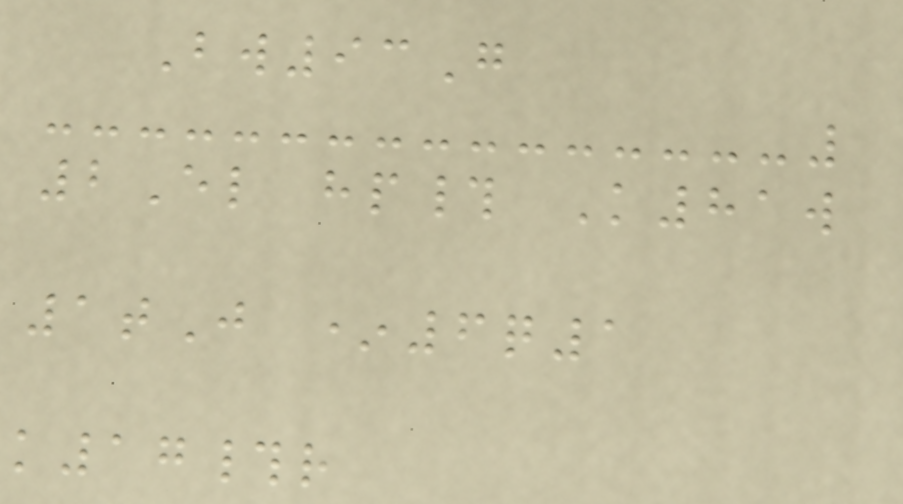Bw93G
2El hp# K81w
1tJ *6q1
k17#r
